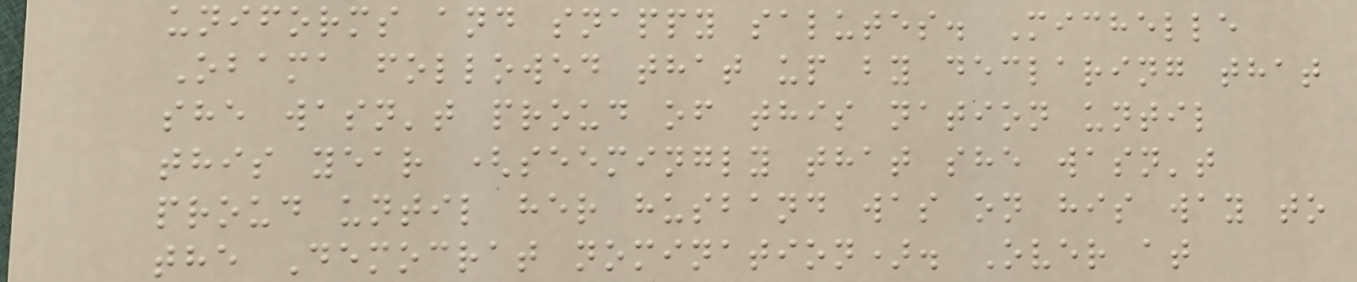uniforms and snappy salutes. Michelle
Obama followed that up by declaring that
she wasn't proud of this nation until
this year (seemingly that she wasn't
proud until her husband was on his way to
the Democrat nomination). Over at
